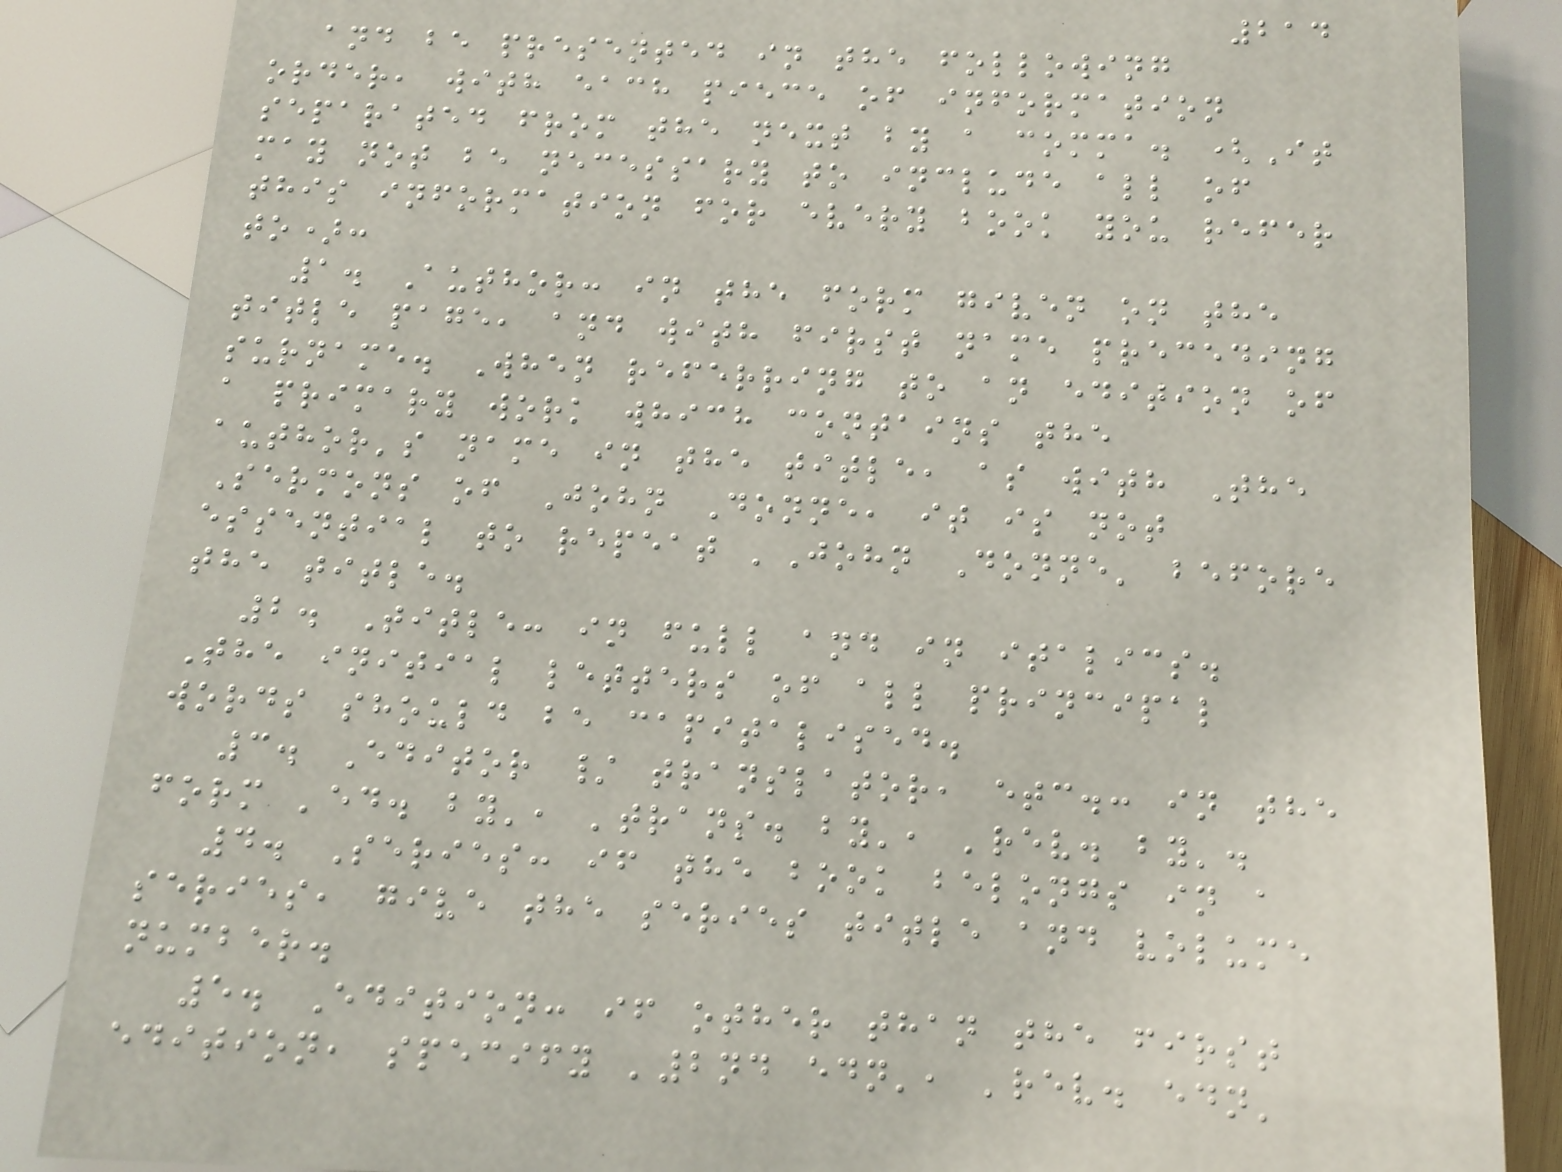214
and be presented in the following
order, with each piece of information
separated from the next by a comma. (It
may not be necessary to include all of
this information for every book you refer
to):
1. Author: in the form given on the
title page, and with first name preceding
surname. When referring to an edition of
a primary work which contains the
author's name in the title, as with The
Sermons of John Donne, it is not
essential to repeat 'John Donne' before
the title.
2. Title: in full and in italics.
The initial letters of all principal
words should be capitalised.
3. Editor / translator, etc.: in the
form 'ed. by', 'trans. by', 'rev. by'.
4. Series: if the book belongs in a
series, give the series title and volume
number.
5. Edition: if other than the first
edition, specify '2nd edn', 'rev. edn'
